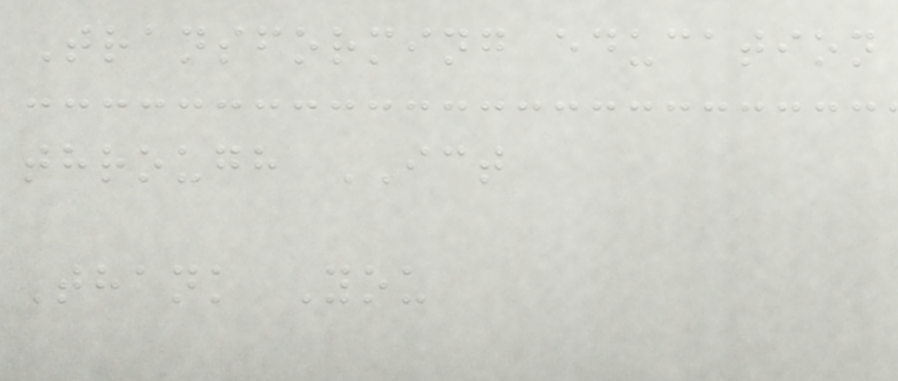Transforming education
through ICT
Thank You
